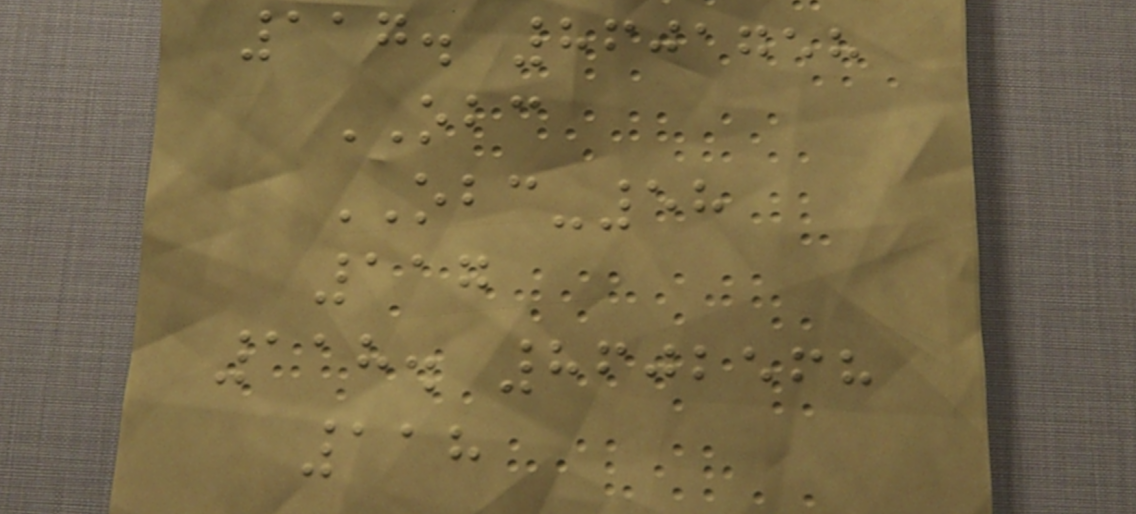117. 8601758
OBC
OBC-58
117
118. 8602568
118
